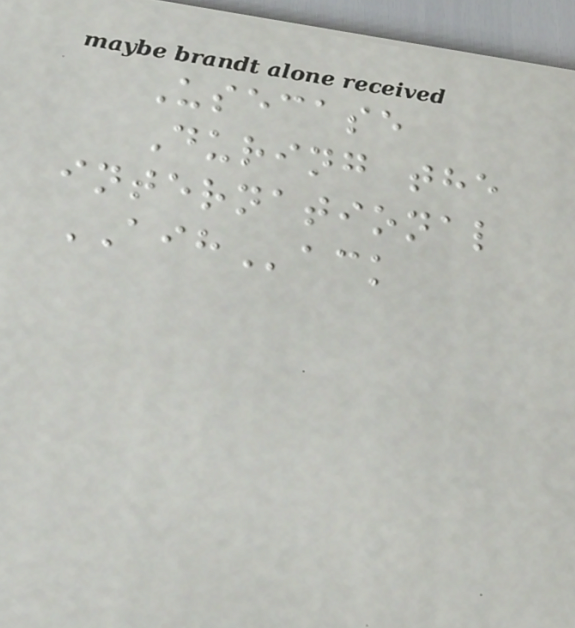Usecase
During the
international
AIHack
